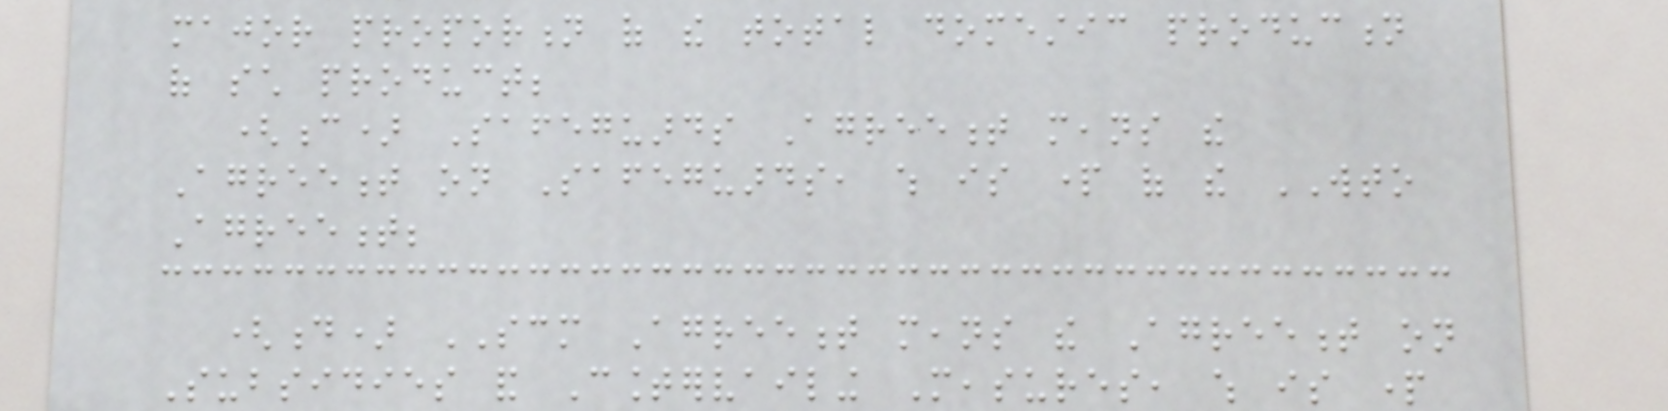major proportion of the total domestic production
of such product;
(c) Safeguards Agreement means the
Agreement on Safeguards, which is part of the WTO
Agreement;
(d) SCM Agreement means the Agreement on
Subsidies and Countervailing Measures, which is part
